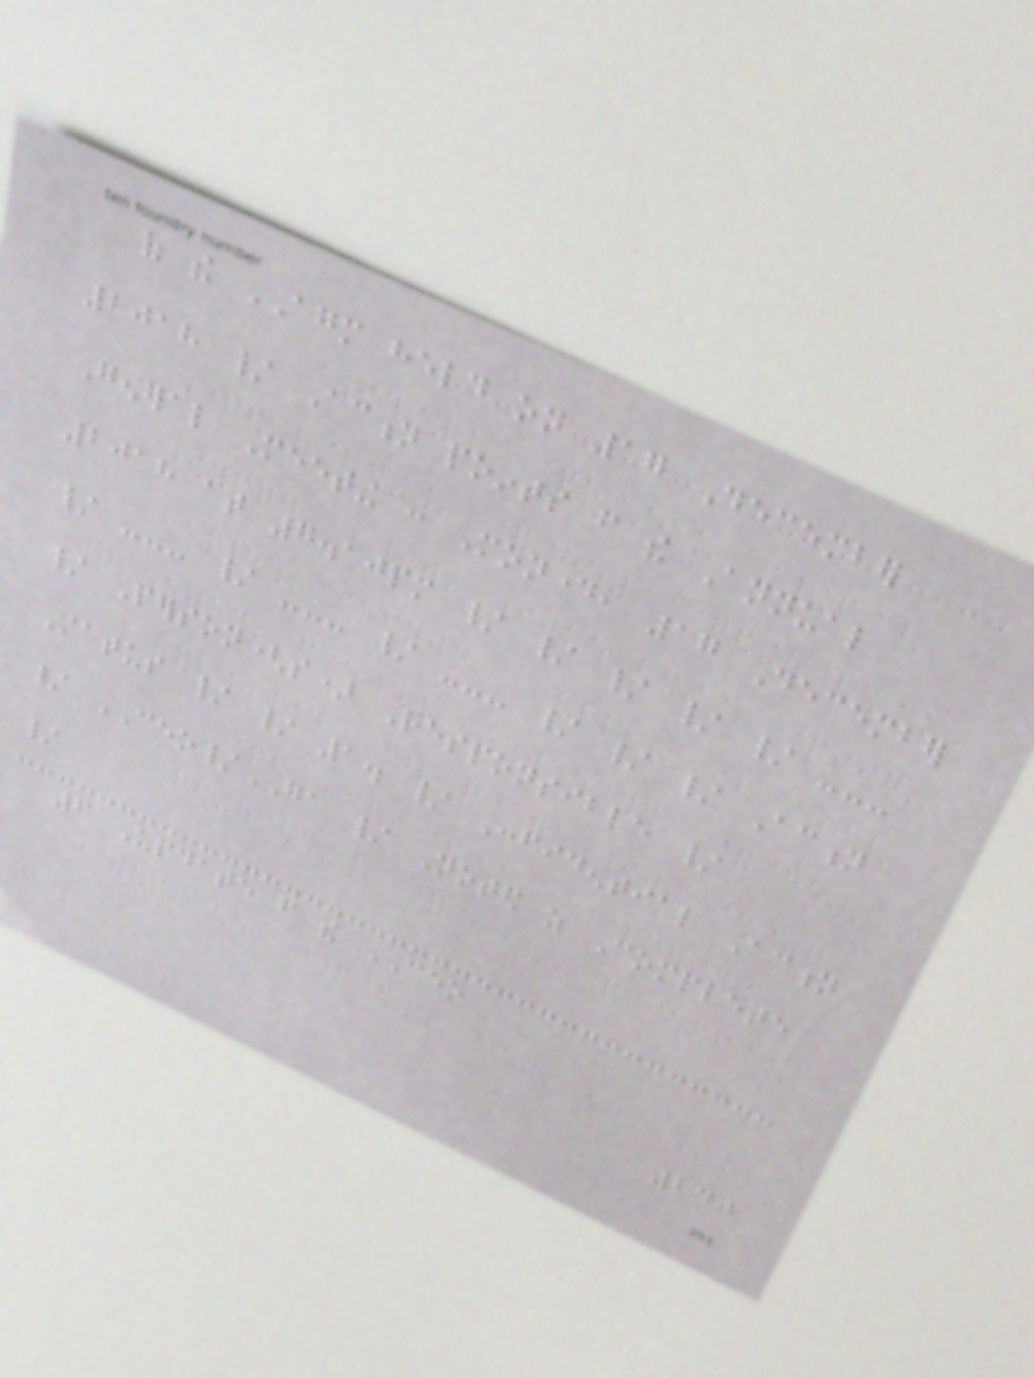of the AGM held on 17 December
2018 / Action points from the Annual
General Meeting : Monday, 17 December
2018 at 7.10pm / / / / / ---
/ --- / --- / --- / / / Action
/ Person(s) Responsible /
Status / / 1. / Confidential Action
/ CEO/GA / Noted as Complete
/
6 Update from the CEO
240
